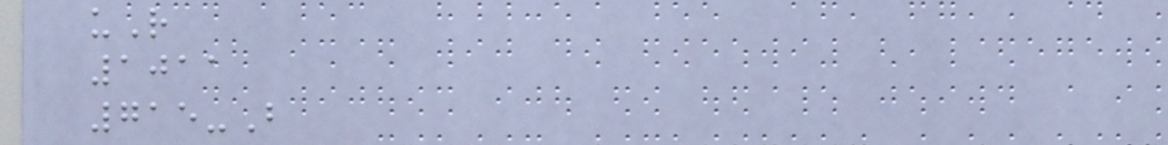uR
1011
715-B
